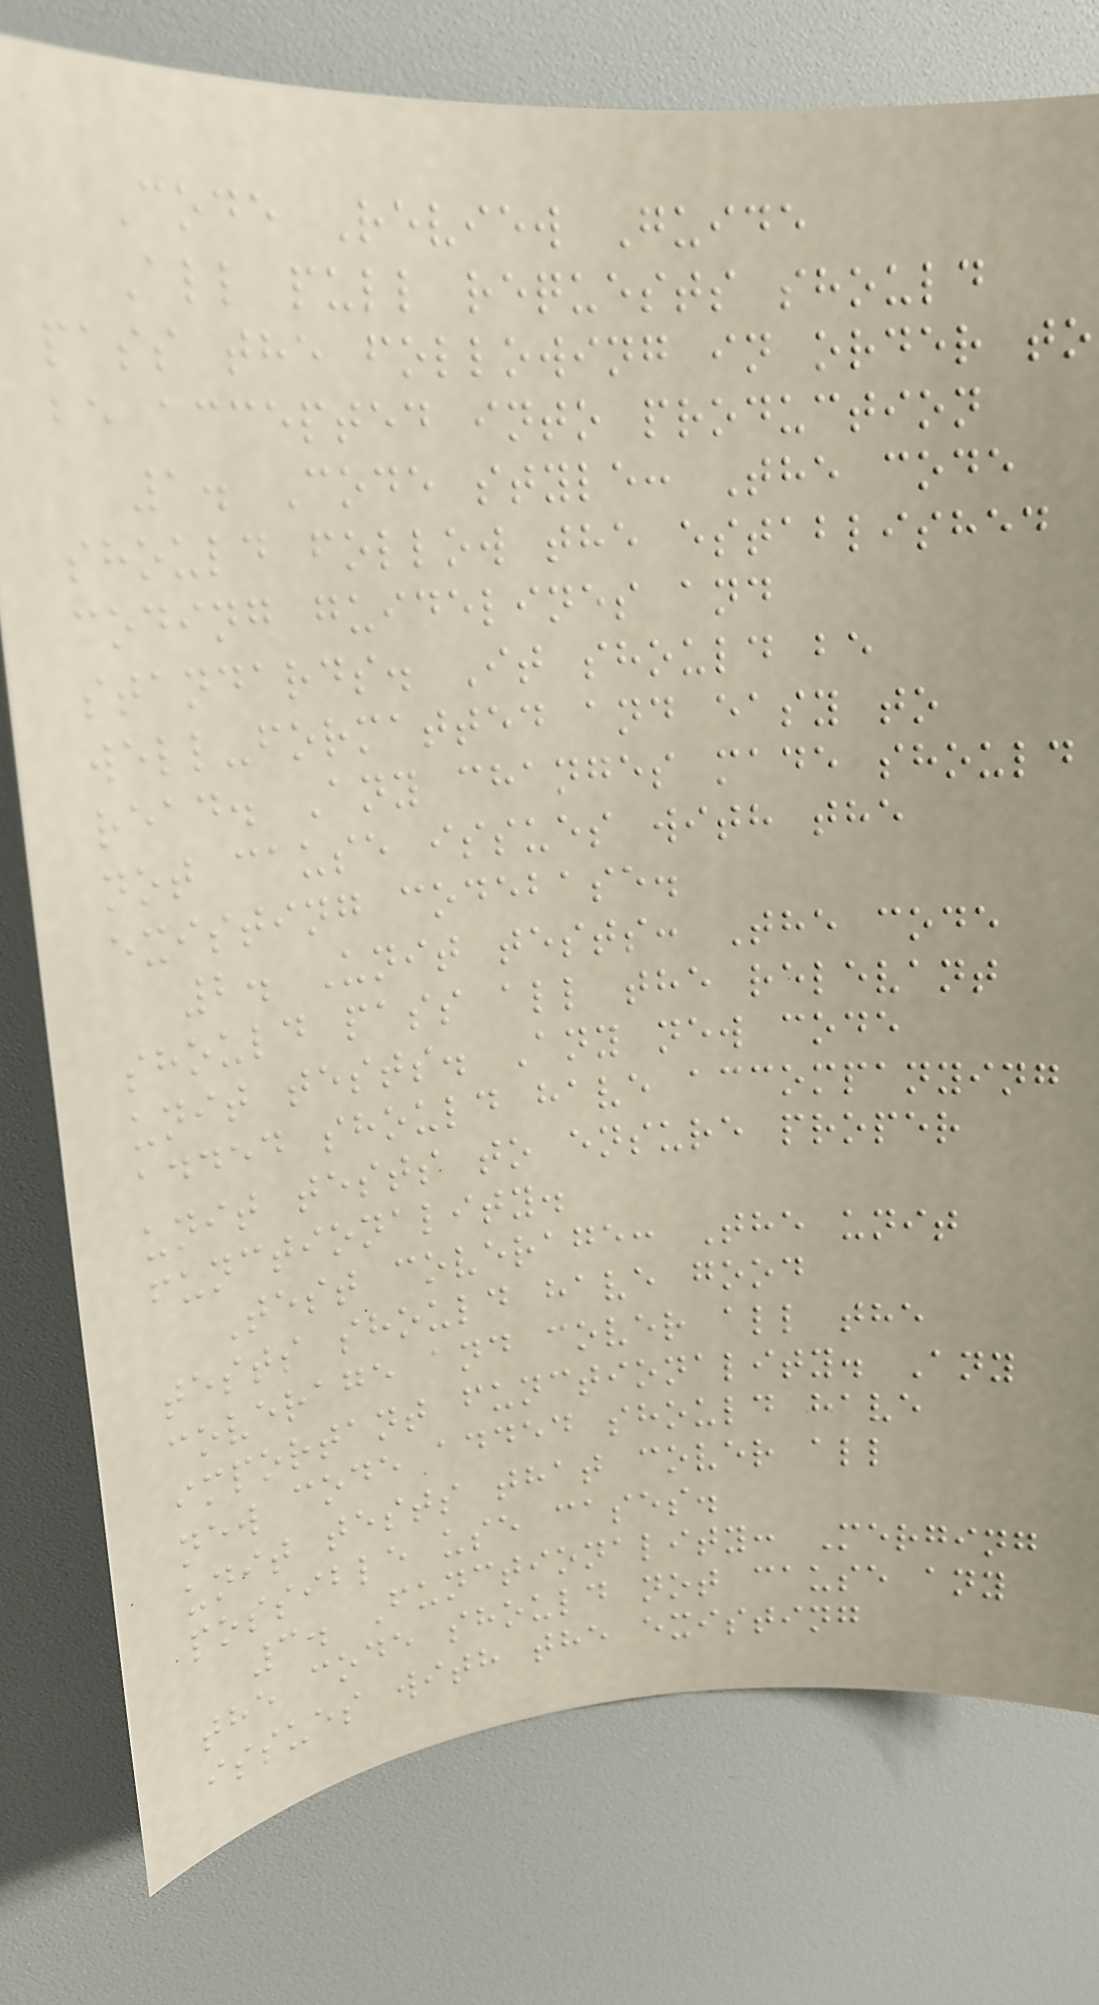Code Review Guide
All pull requests should
pass the following in order to
be accepted into production
1. Code style: The code
should follow the established
coding guidelines and
standards. It should be
well-formatted and easy to
read. Any changes made should
not cause issues with the
existing codebase.
2. Unit tests: The code
should pass all the relevant
unit tests. Any new code
added should have accompanying
unit tests to ensure proper
functionality.
Test coverage: The unit
tests should have good
coverage and cover all the
important functionality. Any
new code added should have
unit tests that cover all
possible use cases.
3. Functionality: Merging
the code should not cause any
issues with the existing
